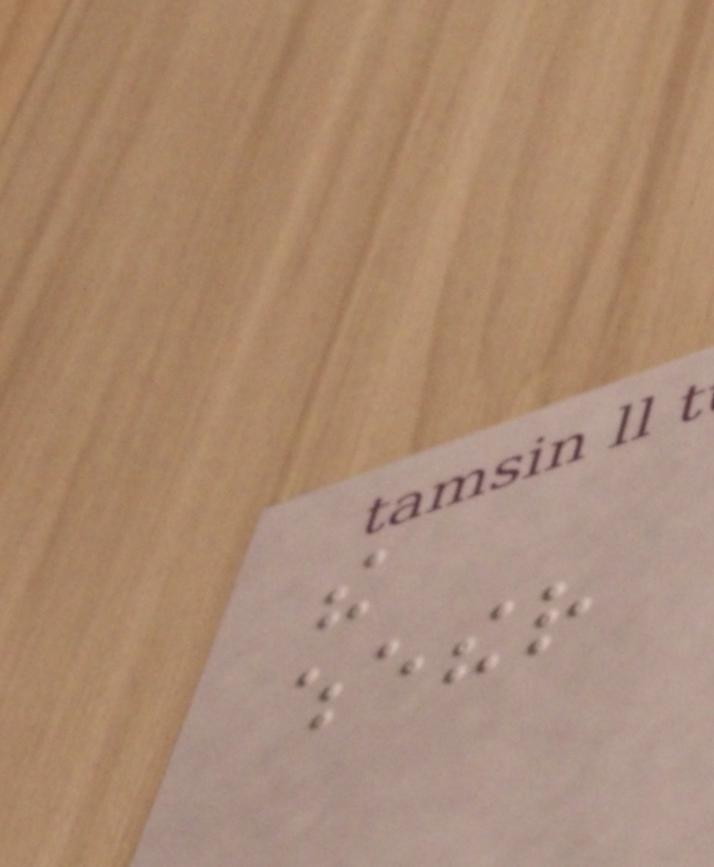the
whether
